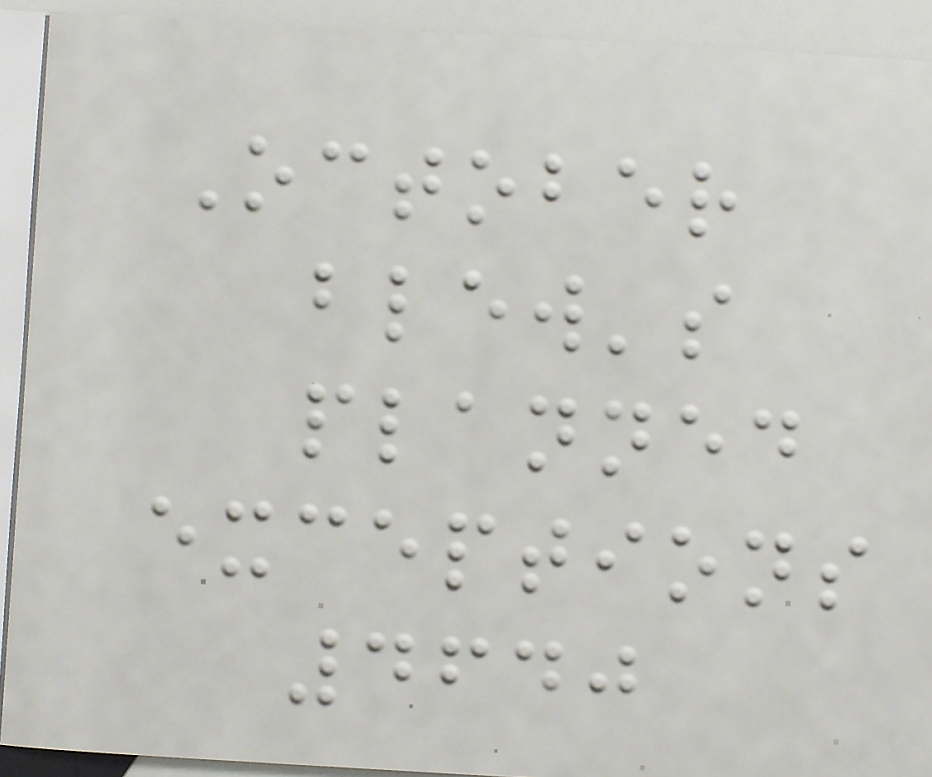October
blew's
planned
exceptions
4640
